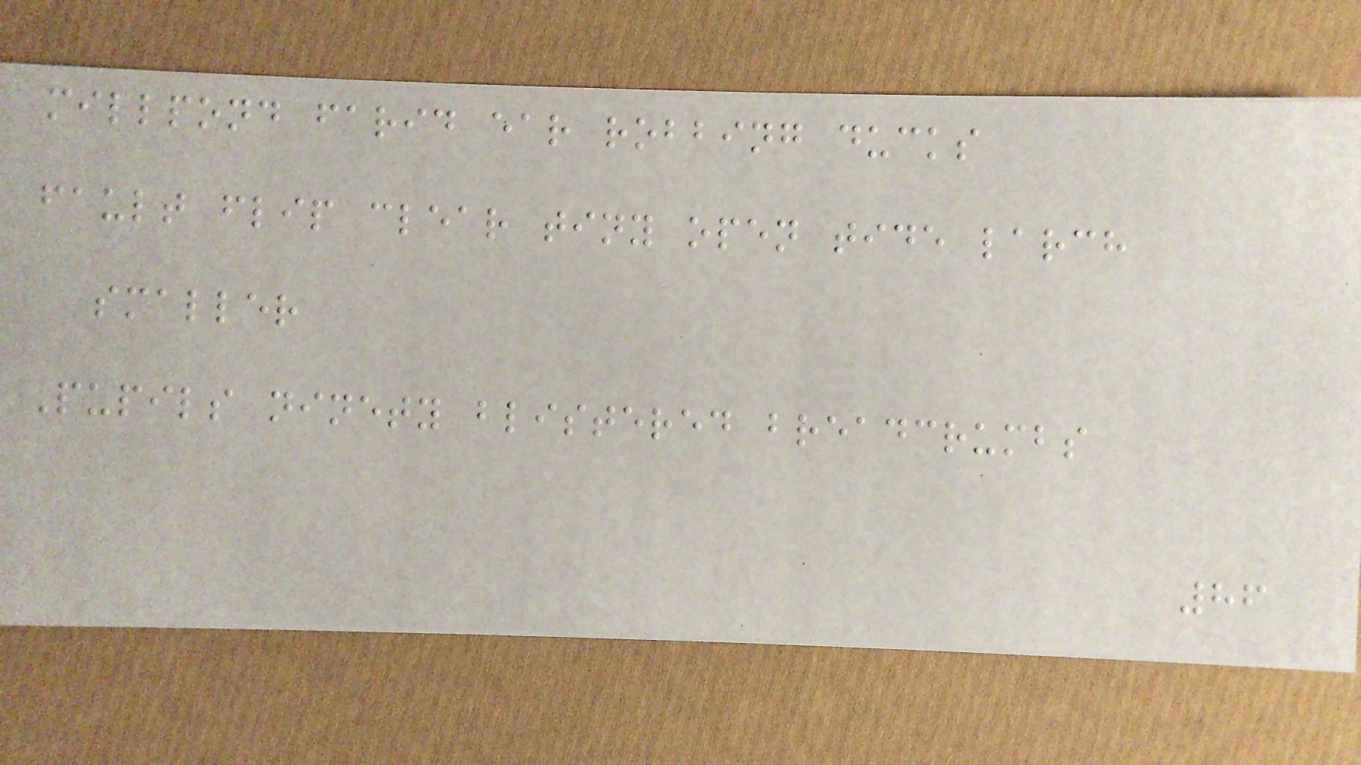millpond farid ear robbing ducks
fault flip clear tiny open tide larch
smaller
Pupils ninety blistered breadcrumbs
86
